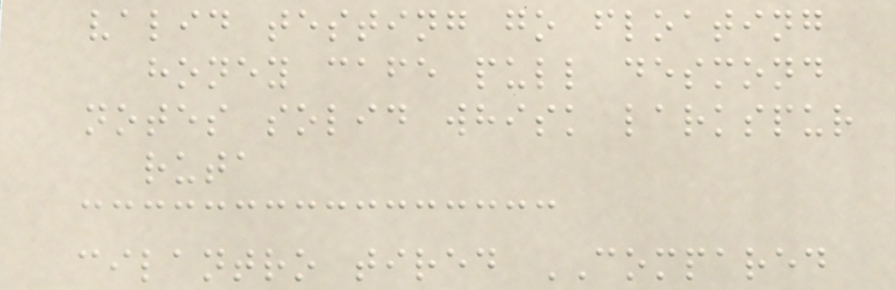valid testing go floating
honey cafe pull desmond
notes solid whisk larkspur
ruta
cilantro tired COMPARED
